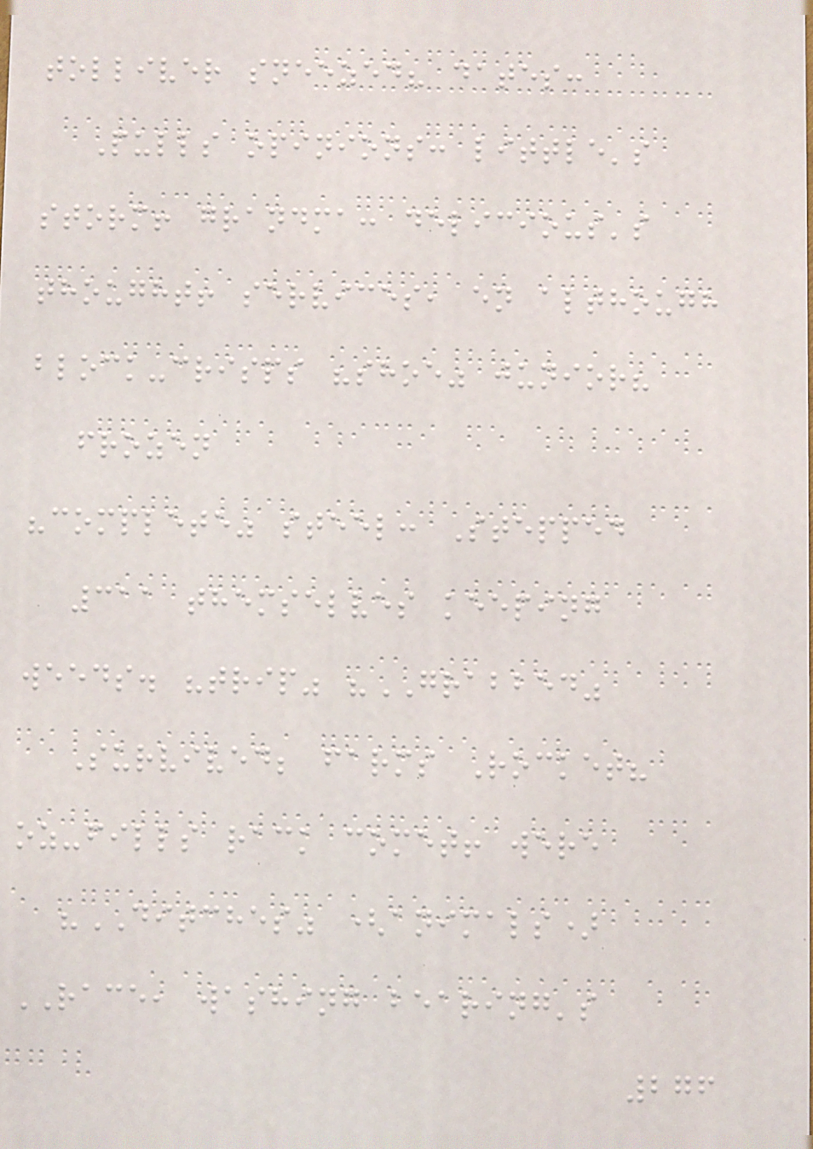tolliver sneezed? dates:
Pulls opinions: little's
storm! grandma: delicious's
thought! services, en although
block-crisps "shoe" junior?
frozen
"complete" steel: Stepped
311 themselves keeping
weeds. "trip" "GRABBED"
Survived; farms Rocket?
oz-fills rack comet! were
"DITCHES" (animals)
RACE, washing bearing's
276
